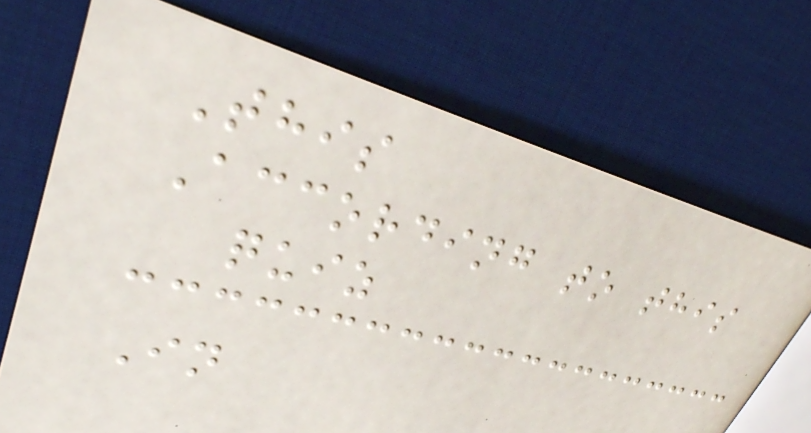This
According to this
quiz
In
